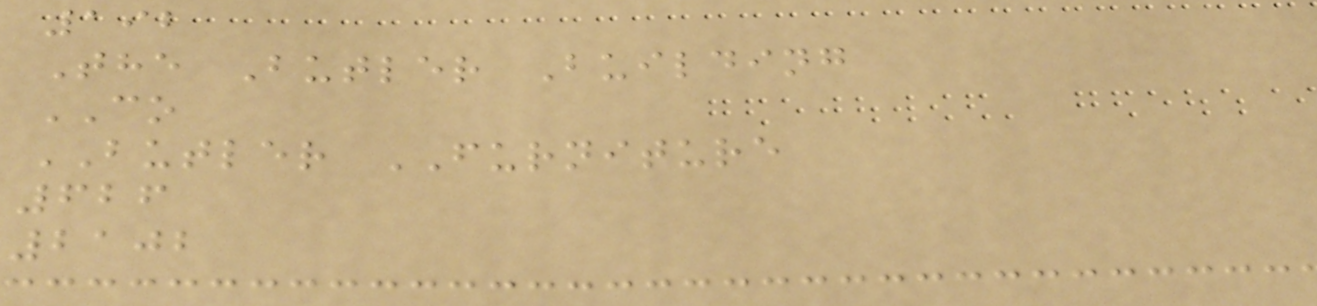192
The Butler Building
CO
BUTLER FURNITURE
626
2102
